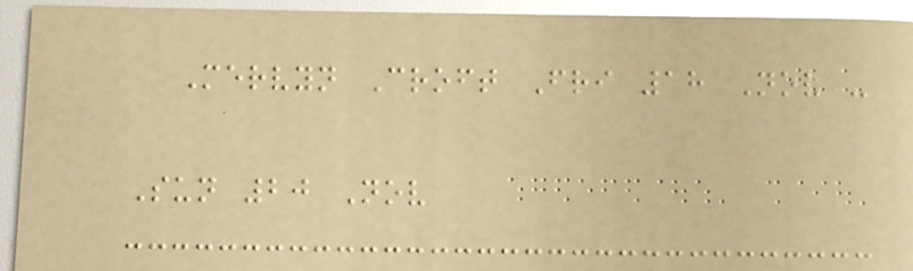Mervyn Croft Fri 18 Nov -
Sun 20 Nov
